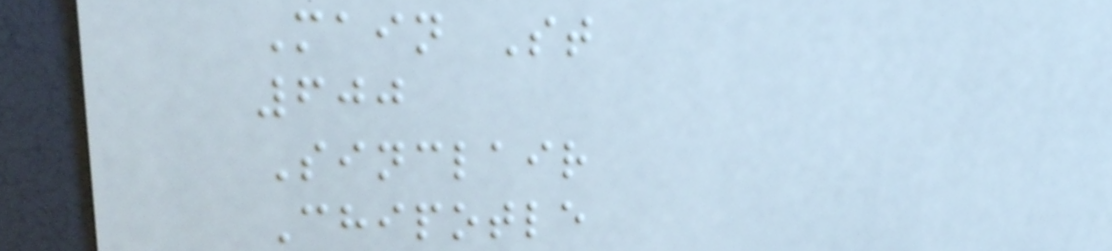Main St
600
Sinclair
Chipotle
